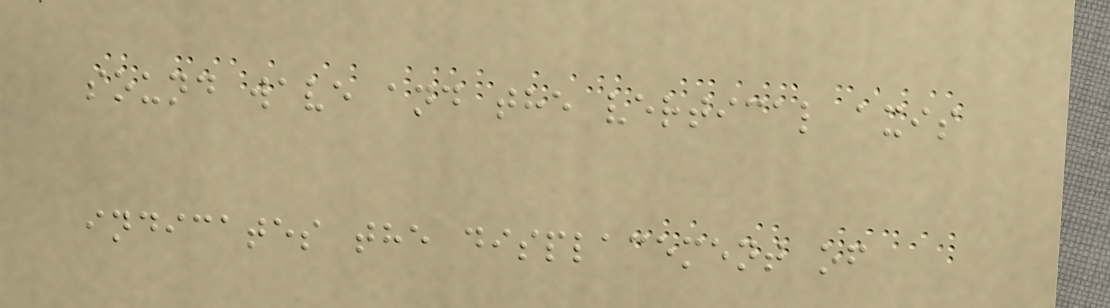sound wave and the vertical axis
indicates the displacement of
